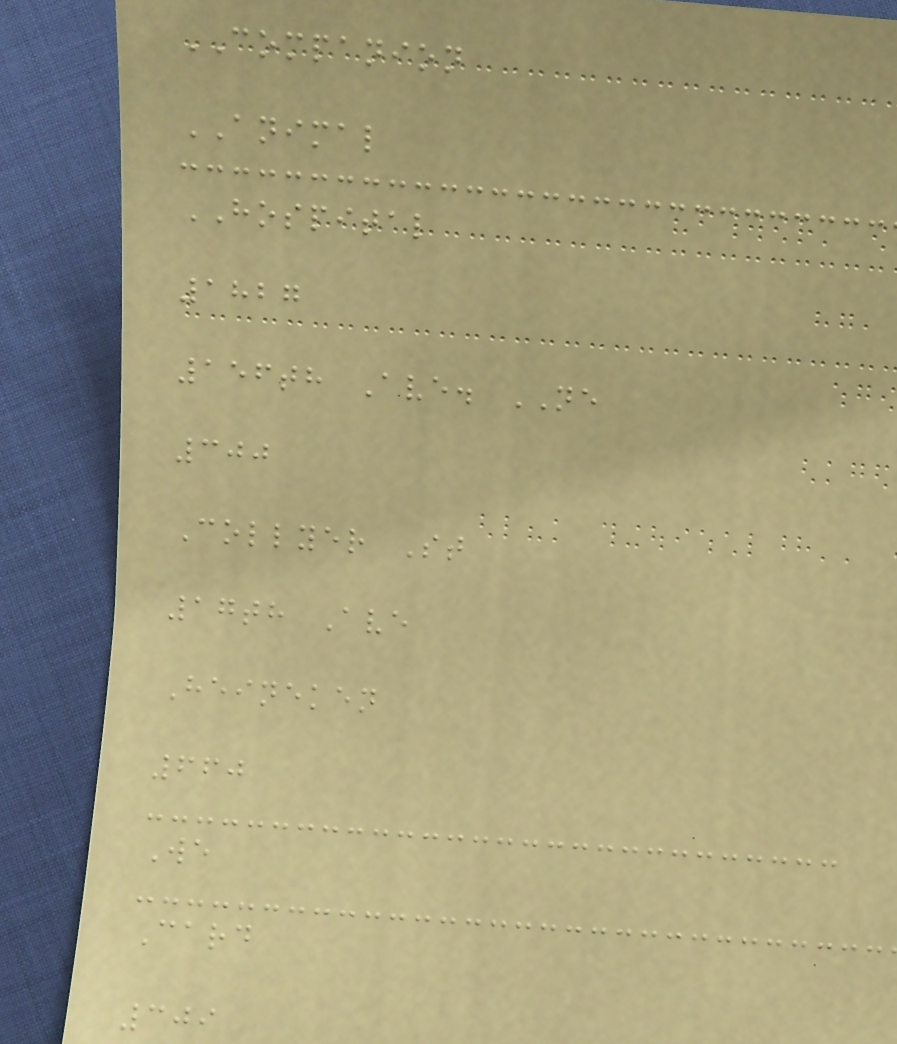COMPANION
ANIMAL
HOSPITAL
1827
156th Ave. NE
300
Collyer St
17th Ave
Heineken
660
We
Card
309
